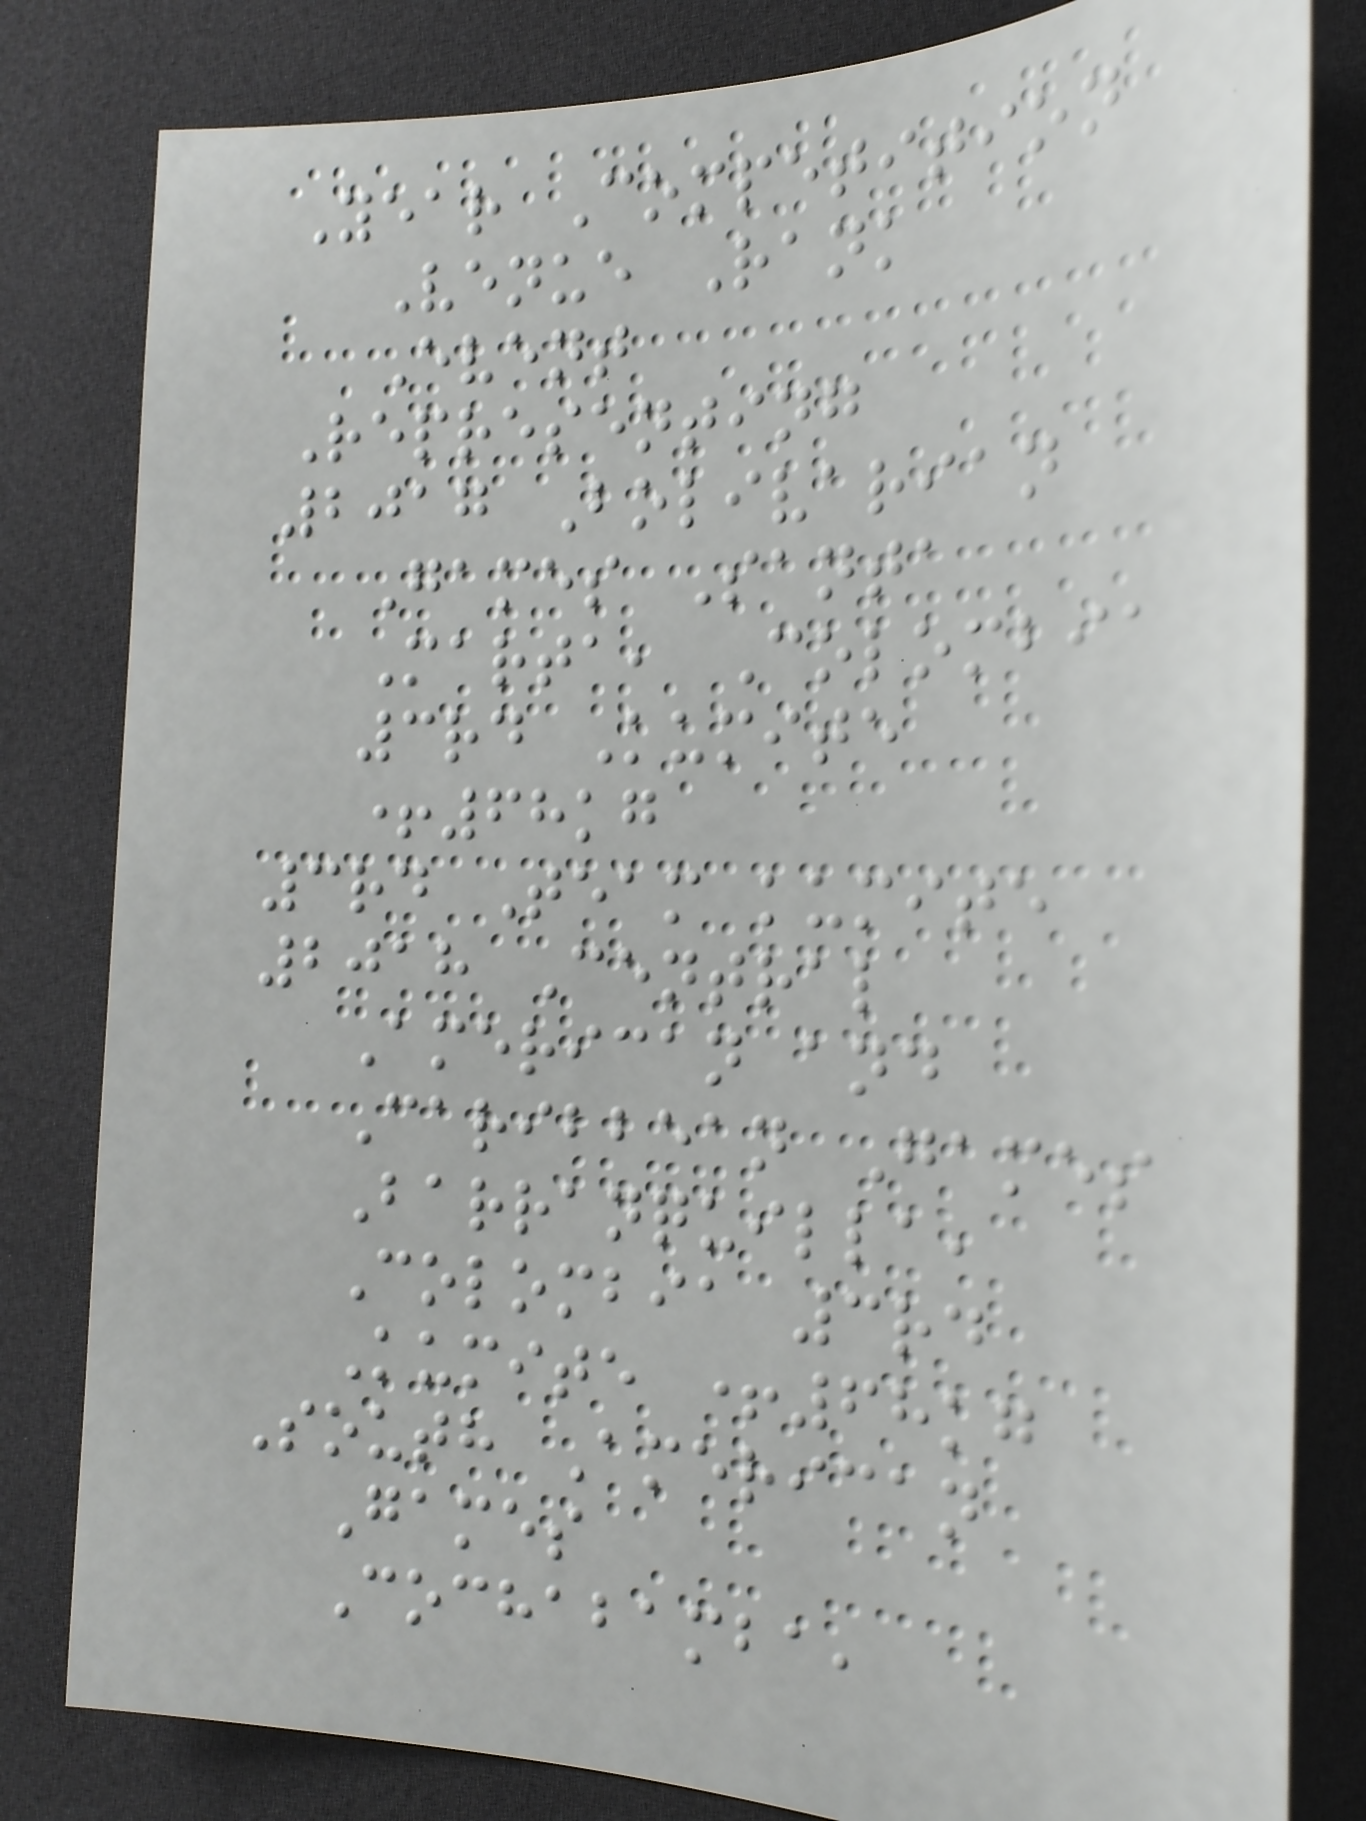Year Competition
Venue Rank
Event
Representing
2017 Bolivarian
Games Santa
Marta, Colombia
3rd Kumite
+68kg
3rd Team kumite
2018 Central
American and
Caribbean Games
Barranquilla,
Colombia 3rd
Kumite +68kg
South American
Games
Cochabamba,
